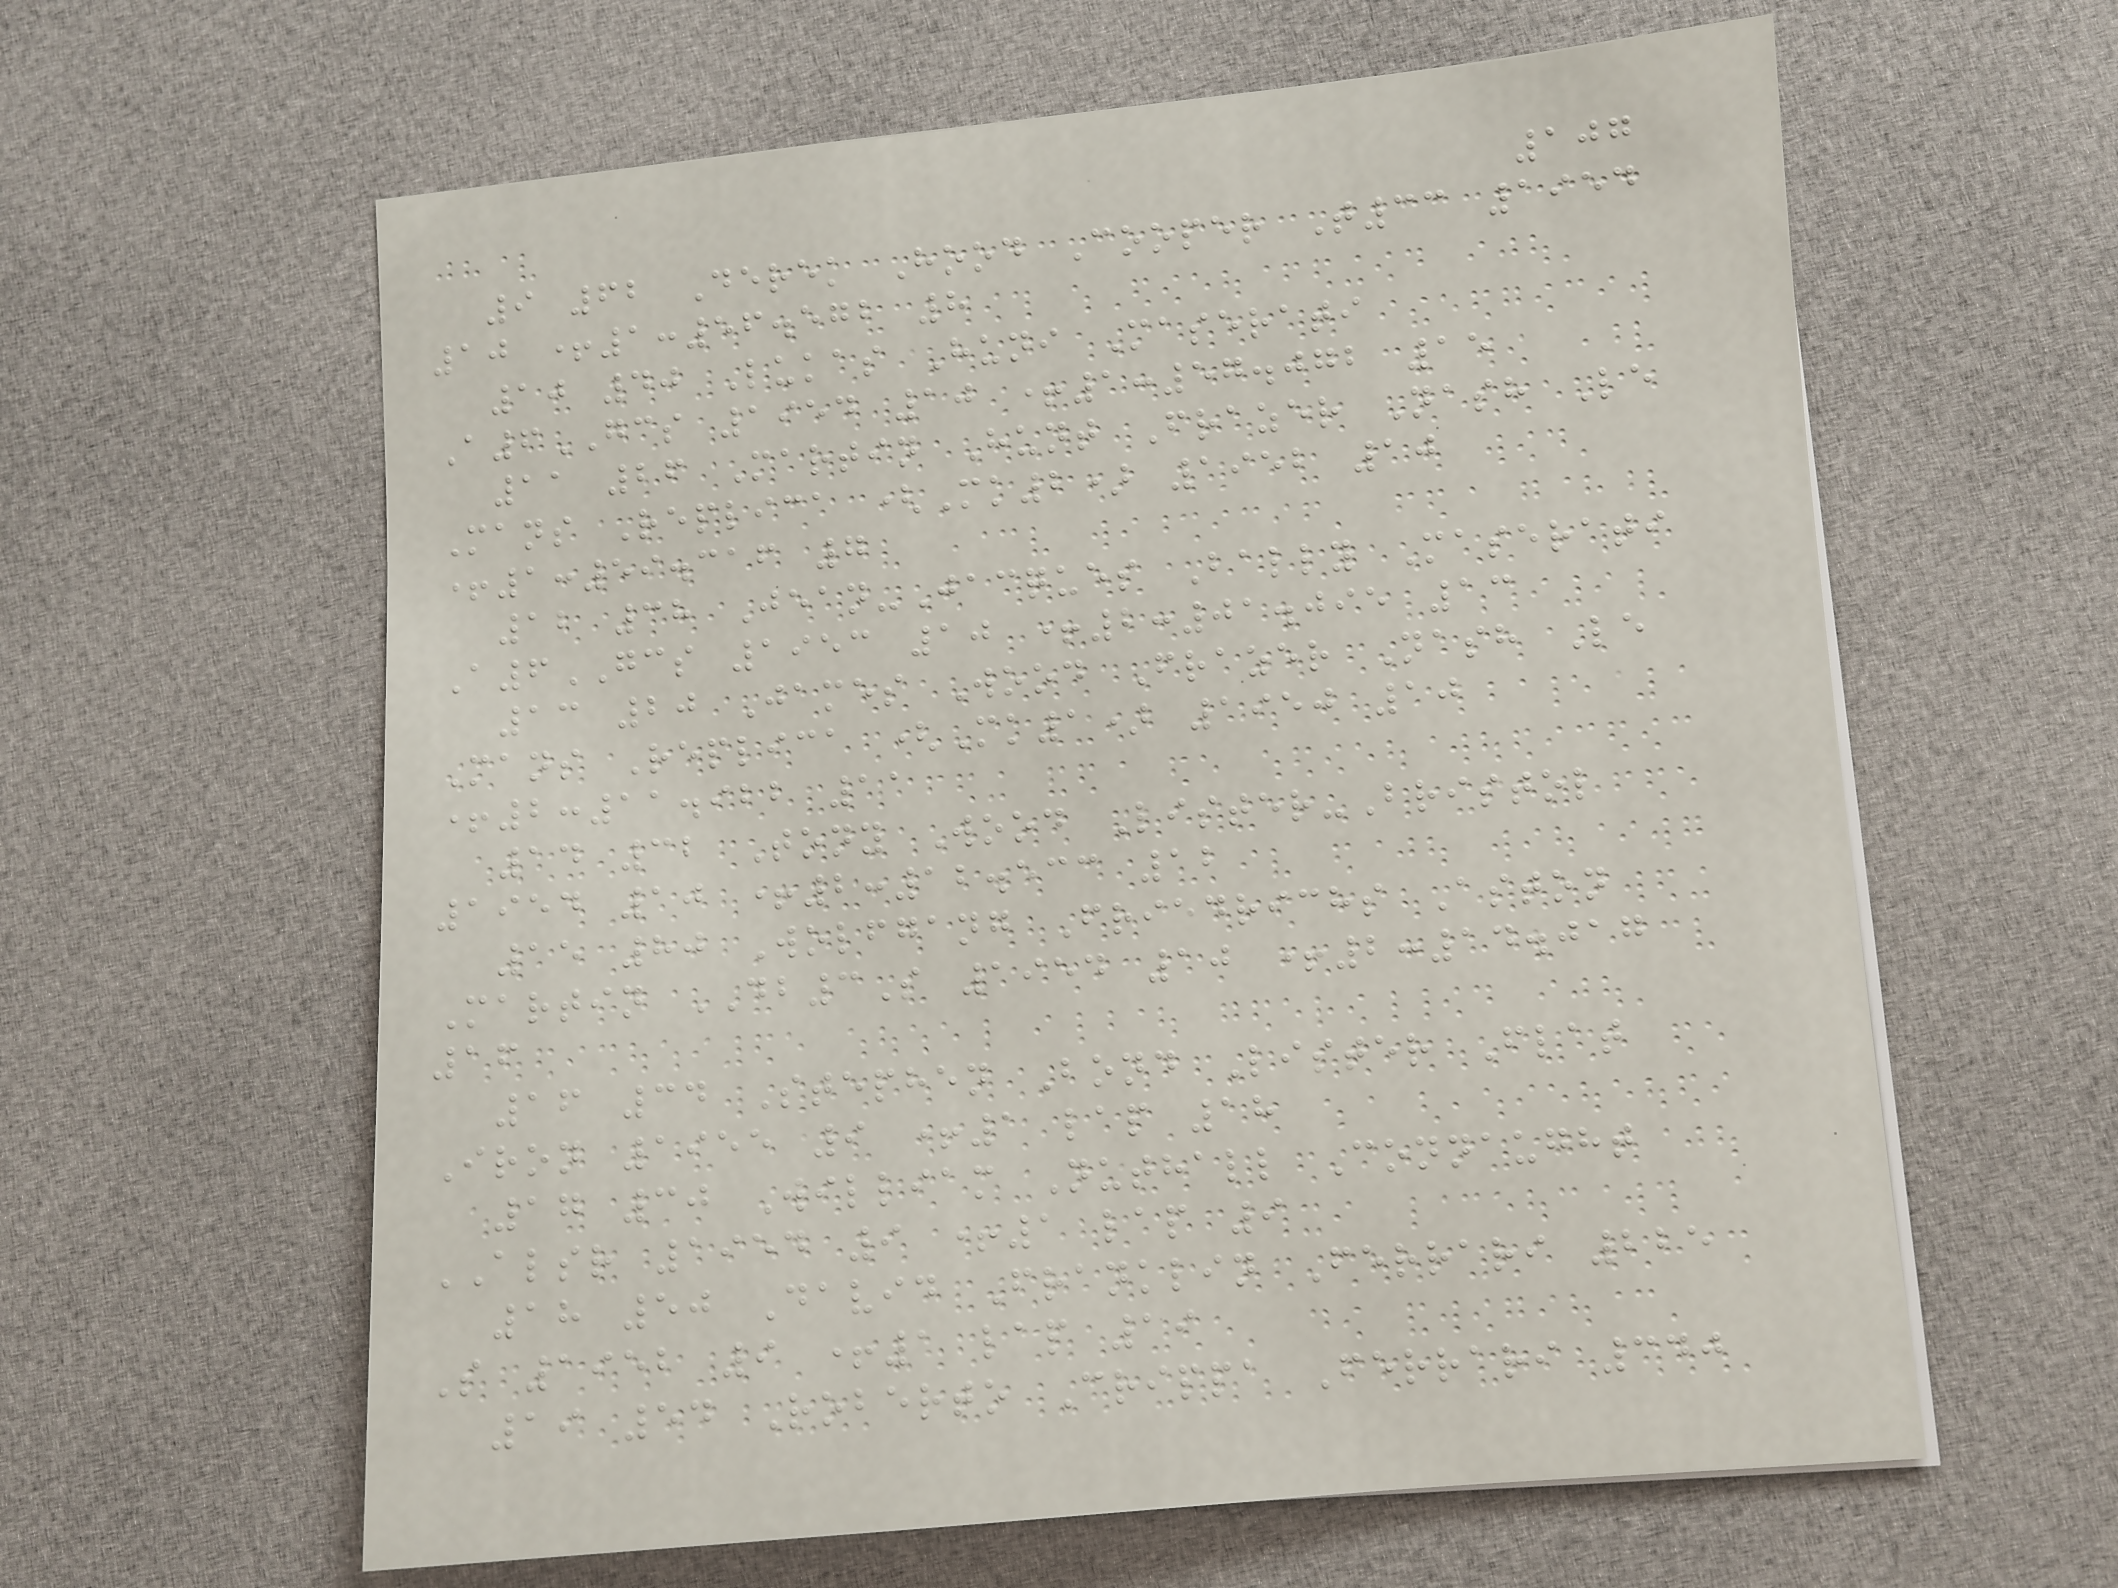107
9 62 Derek Hood Cooper T33 1954
10 +1:56.572 8
10 40 Lukas Huni Maserati
A6GCS 1954 10 +1:57.072 15
11 26 Martin Hunt Frazer Nash Le
Mans Replica (Mk2) 1952 10
+1:59.316 7
12 38 Jean-Jacques Bally Maserati
A6GCS 1953 10 +2:01.095 13
13 20 James Wood Frazer Nash Le
Mans Replica (Mk1) 1950 10
+2:11.922 11
14 32 Tony Wood Lister-Bristol
1954 10 +2:12.533 12
15 80 Wolfgang Friedrichs Aston
Martin DB3S 1954 10 +2:14.017
16
16 34 Stephen Bond Lister Flat
Iron 1955 9 +1 lap 18
17 30 William Nuthall Connaught
ALSR 1954 9 +1 lap 9
18 50 David Franklin Ferrari 225
S 1952 9 +1 lap 19
19 54 Roberto Crippa Ferrari 340
